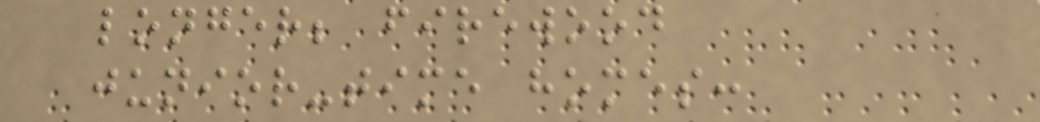longer; firewood
junior-time homes:
